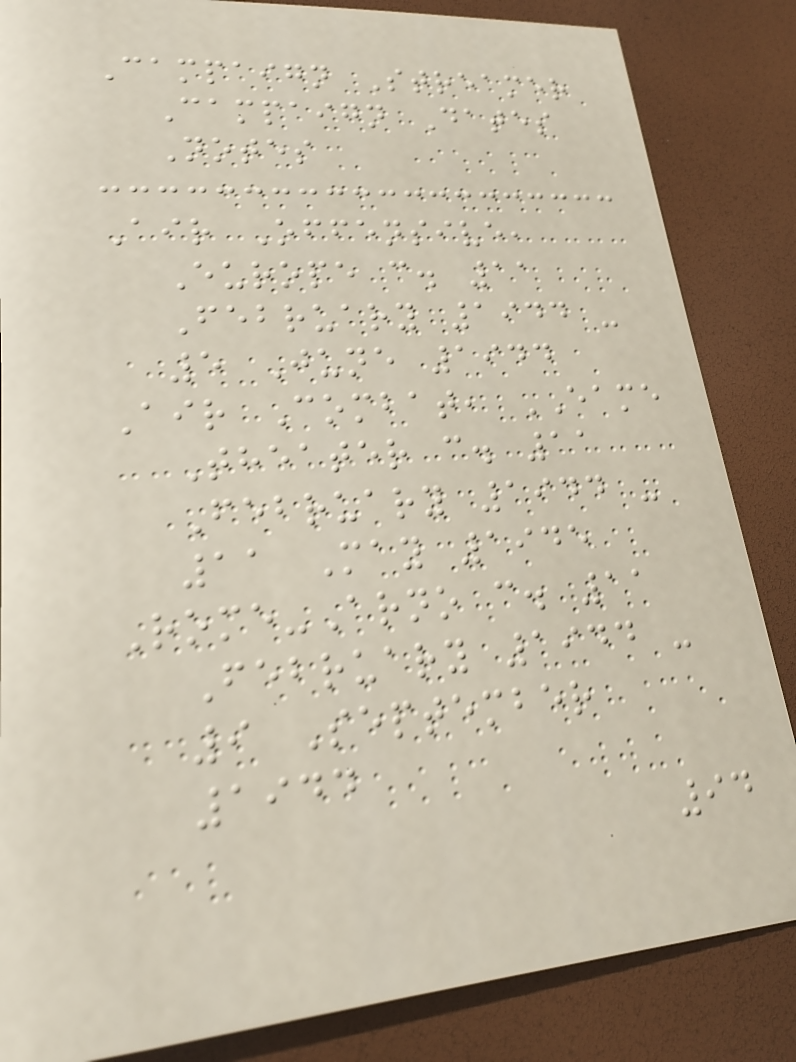Campaign Streamer
Campaign Dates
Notes
Air Offensive,
Europe c. 11
February 1944 -
5 June 1944
Air Combat, EAME
Theater c. 11
February 1944 -
11 May 1945
Rome-Arno c. 11
February 1944 -
9 September
1944
94
